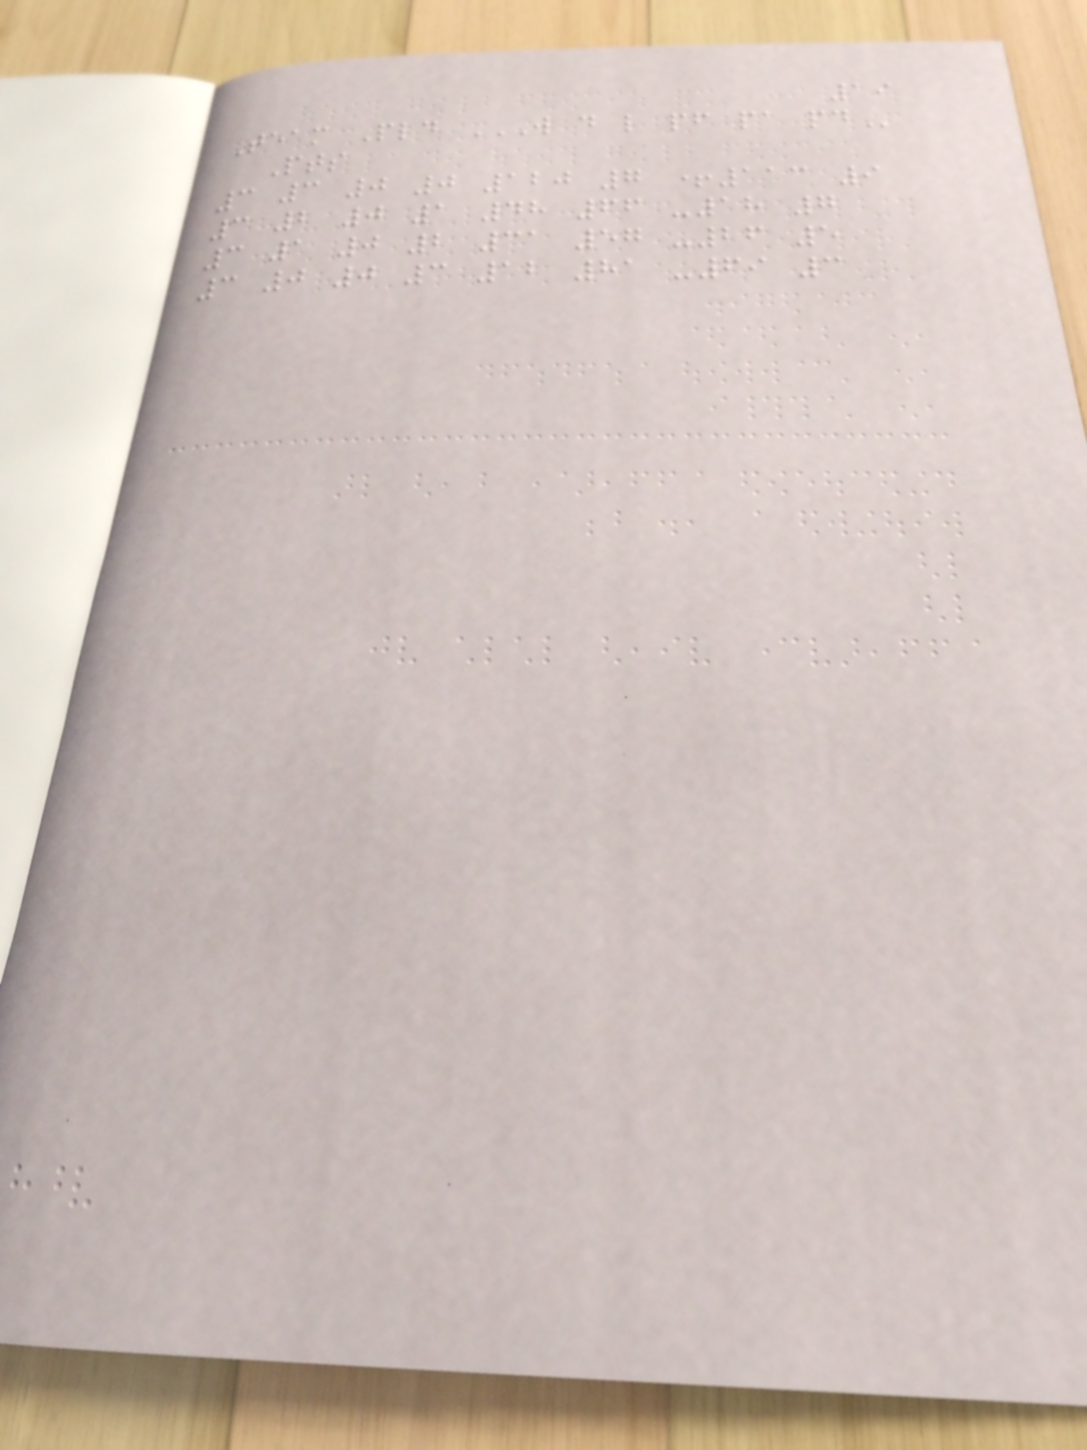19
Team Pld W D L PF PA PD
Pts
3 3 0 0 120 7 +113 9
3 2 0 1 48 66 -18 7
3 1 0 2 31 57 -26 5
3 0 0 3 12 81 -69 3
